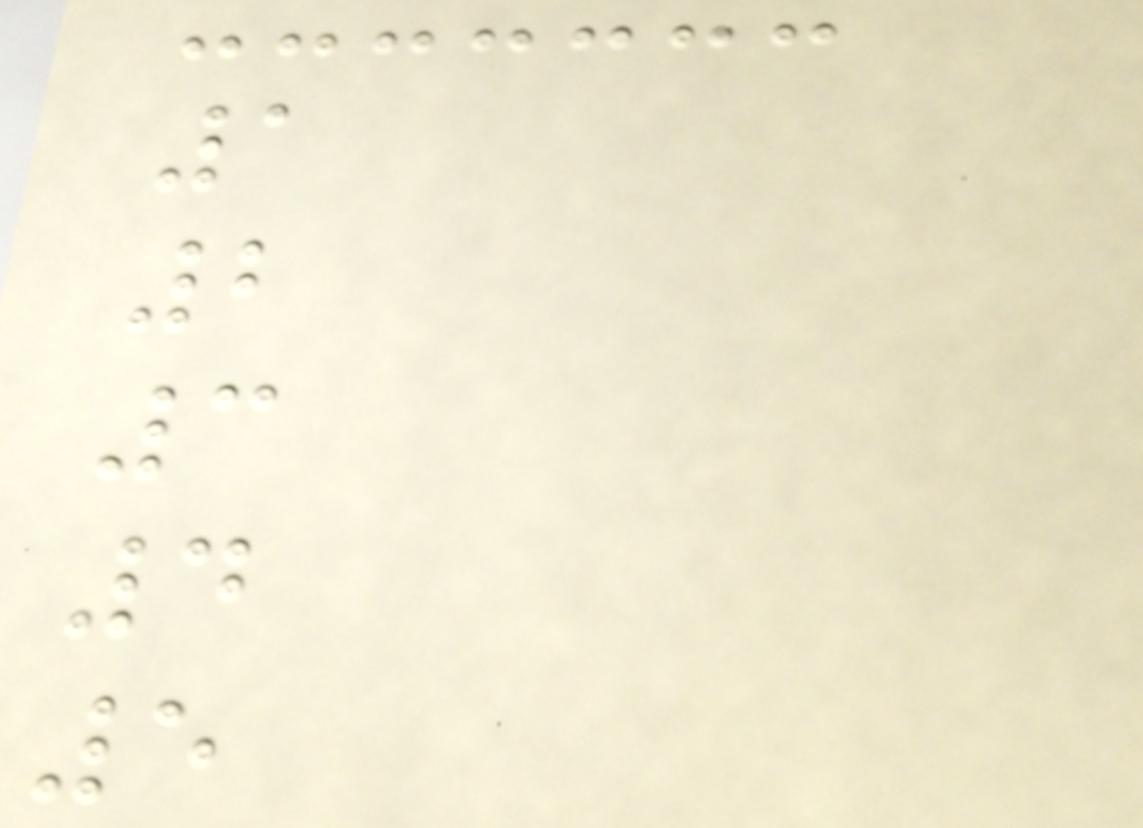1
2
3
4
5
